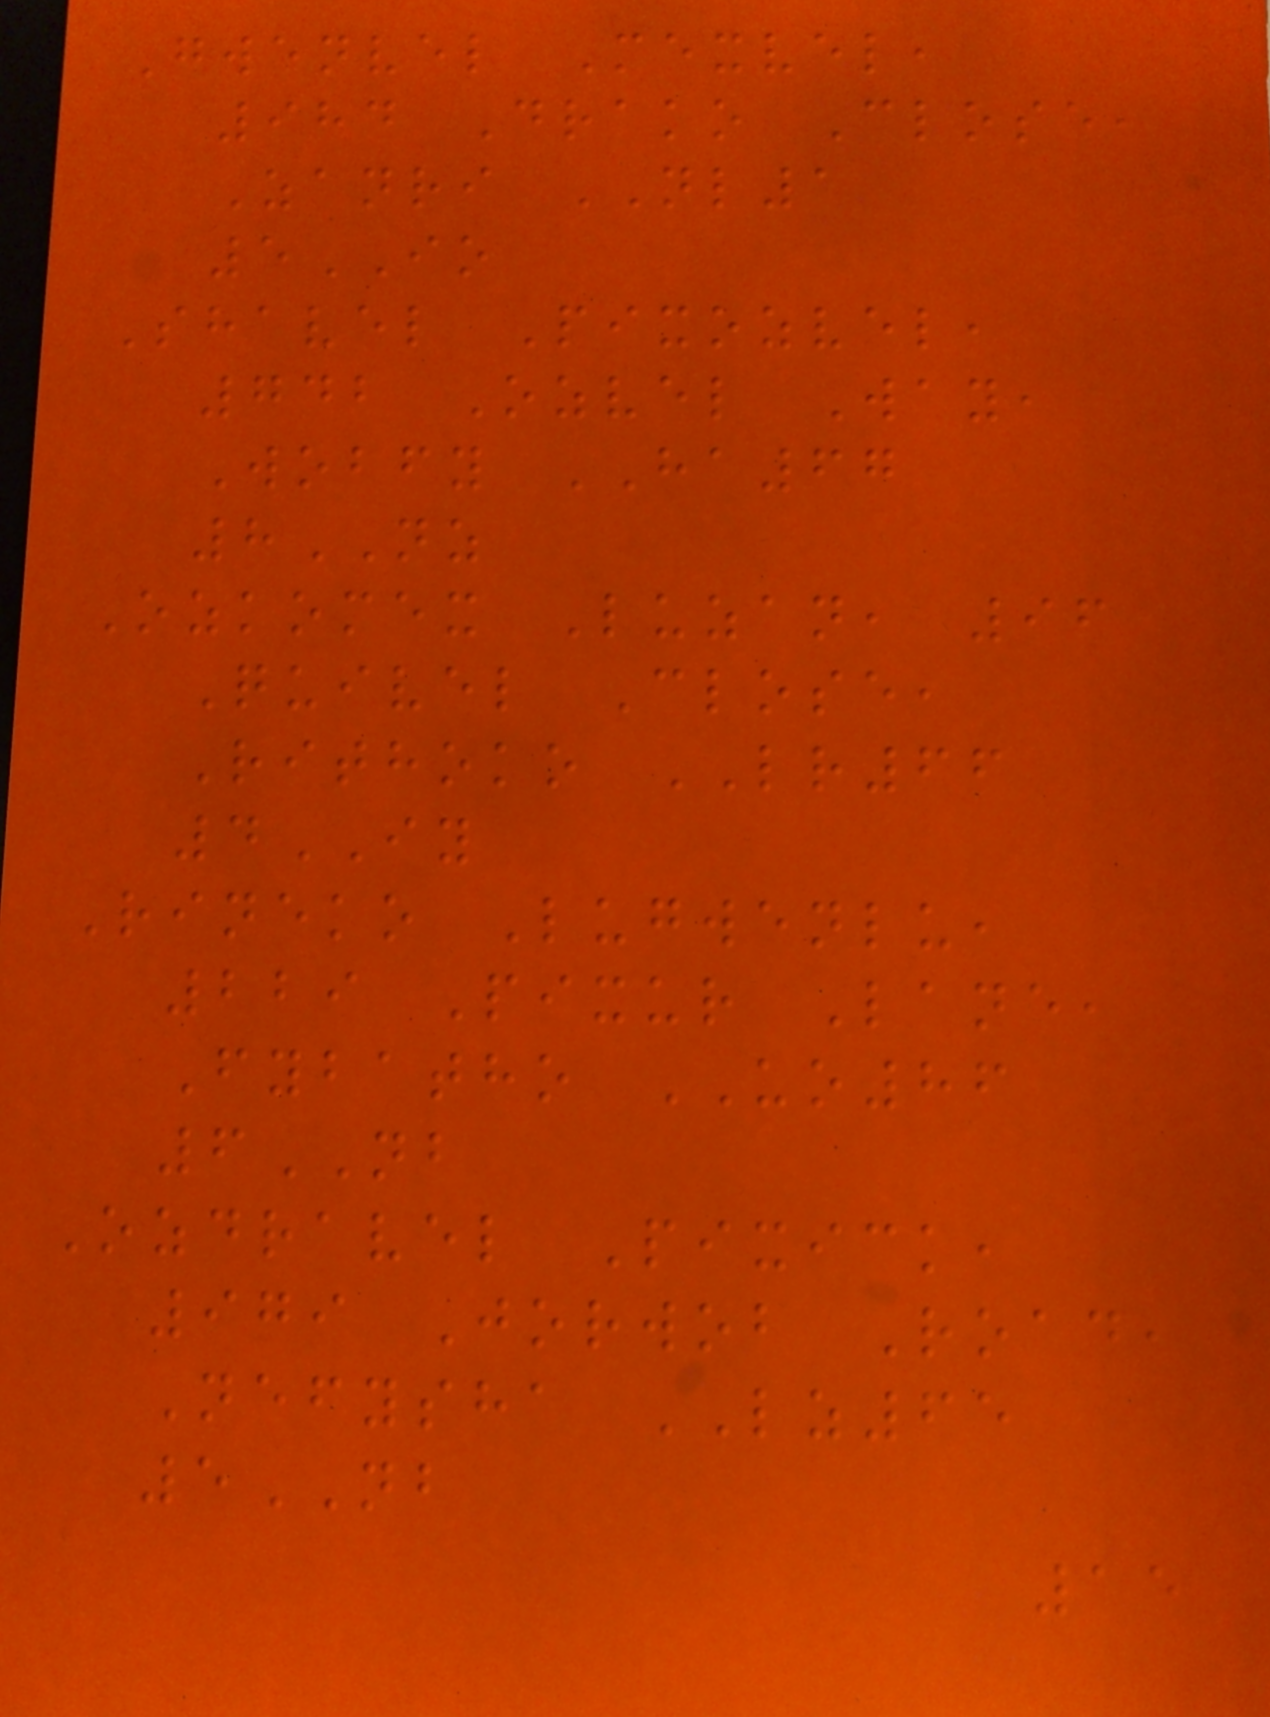Gwenvel Mexvel,
984 Drako Close,
Zanri NL1
5IO
Shavel Pixozvel,
742 Ozvel Way,
Wobfy HA67
8NZ
Ozkomex Luzan, 96
Quivel Close,
Rithoko LR66
4IY
Rineko Lugwenlu,
229 Pixur Lane,
Fybatho UO86
6NB
Ozdravel Pixick,
979 Jorwob Road,
Nefysha LZ65
5NB
15
